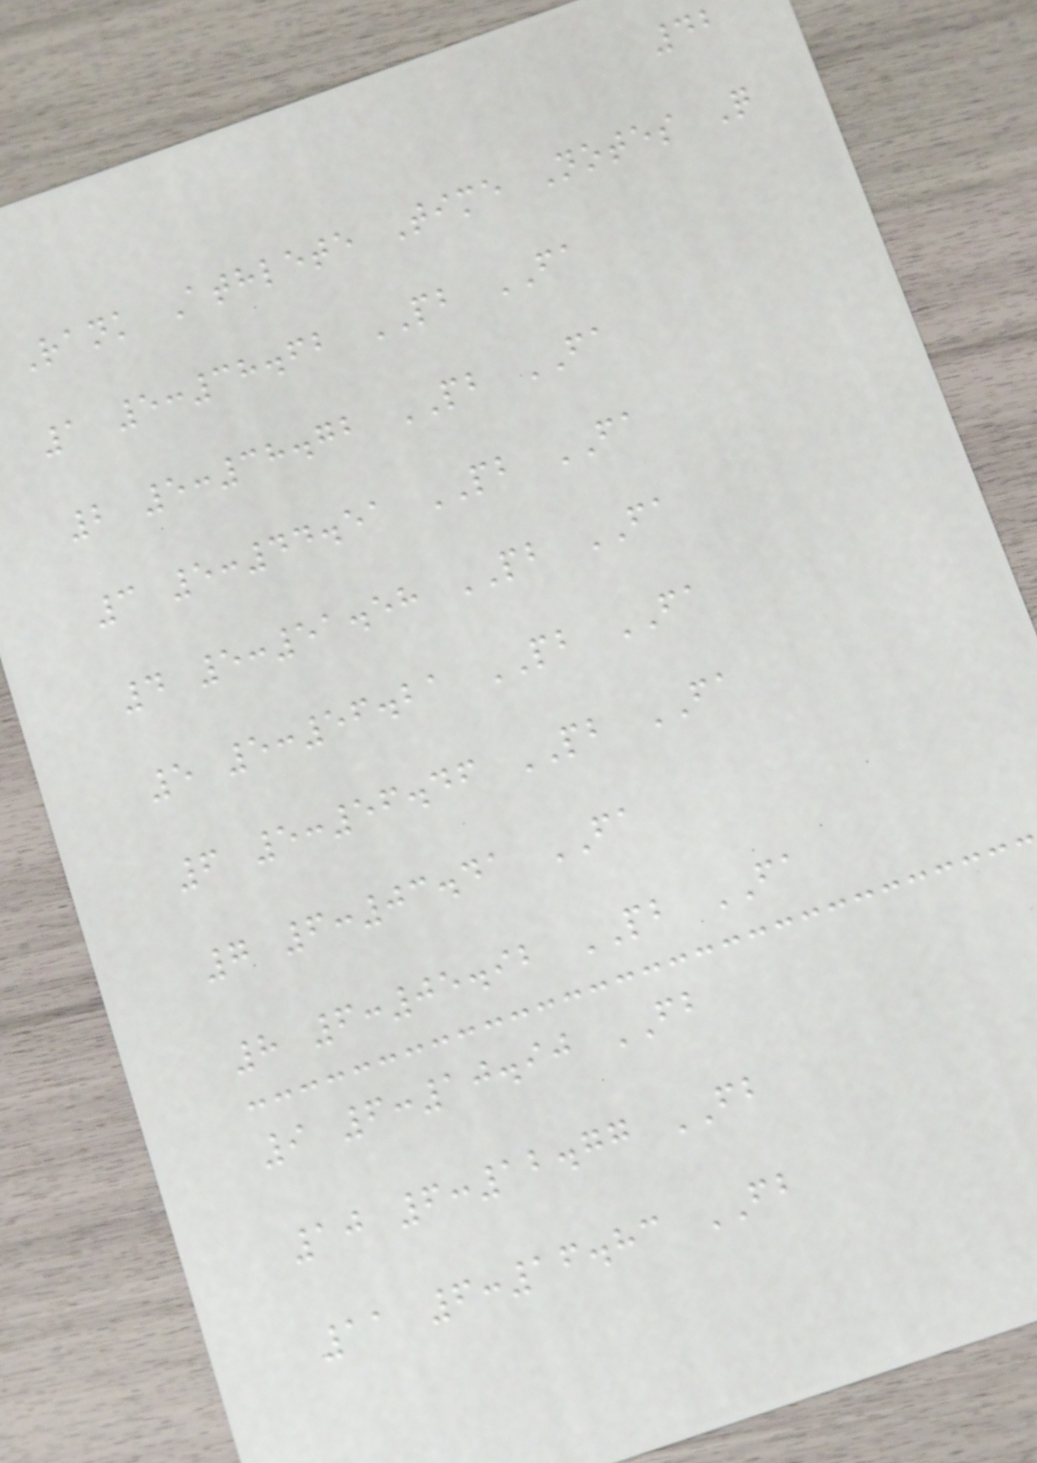42
Rank Athlete Time Notes Q
1 5:38.62 PB FA
2 5:38.72 PB FA
3 5:44.51 PB FA
4 5:51.58 PB FA
5 5:56.21 PB FA
6 5:56.46 PB FA
7 6:03.41 FA
8 6:05.92 PB FA
9 6:10.90 FB
10 6:12.77 FB
11 6:16.83 FB
